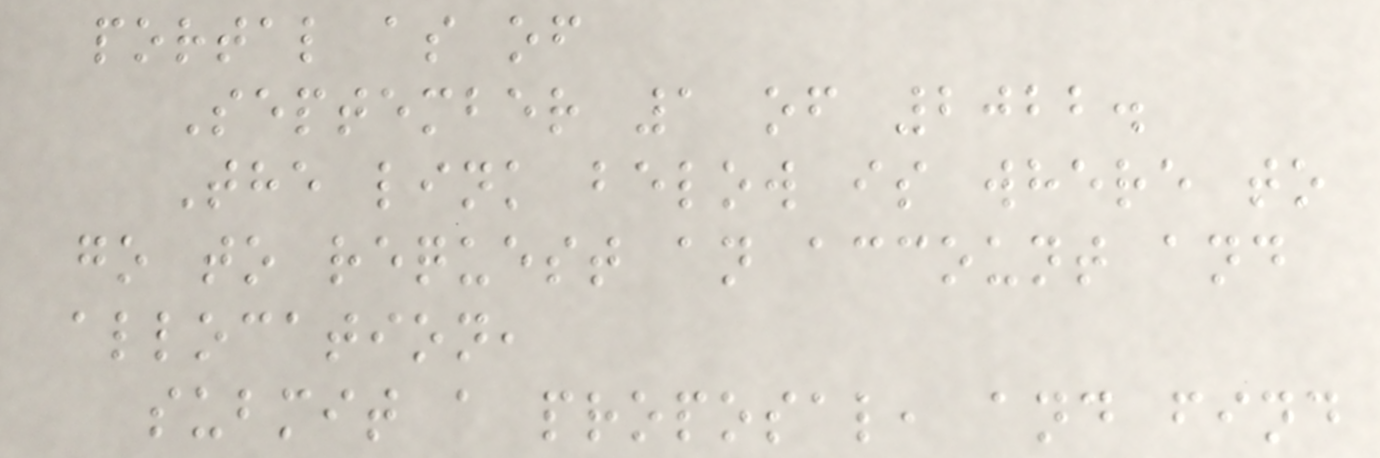portal as of
September 1 of 2022.
The link below is where to
go to request an account and
allocation,
submit a proposal, and find
